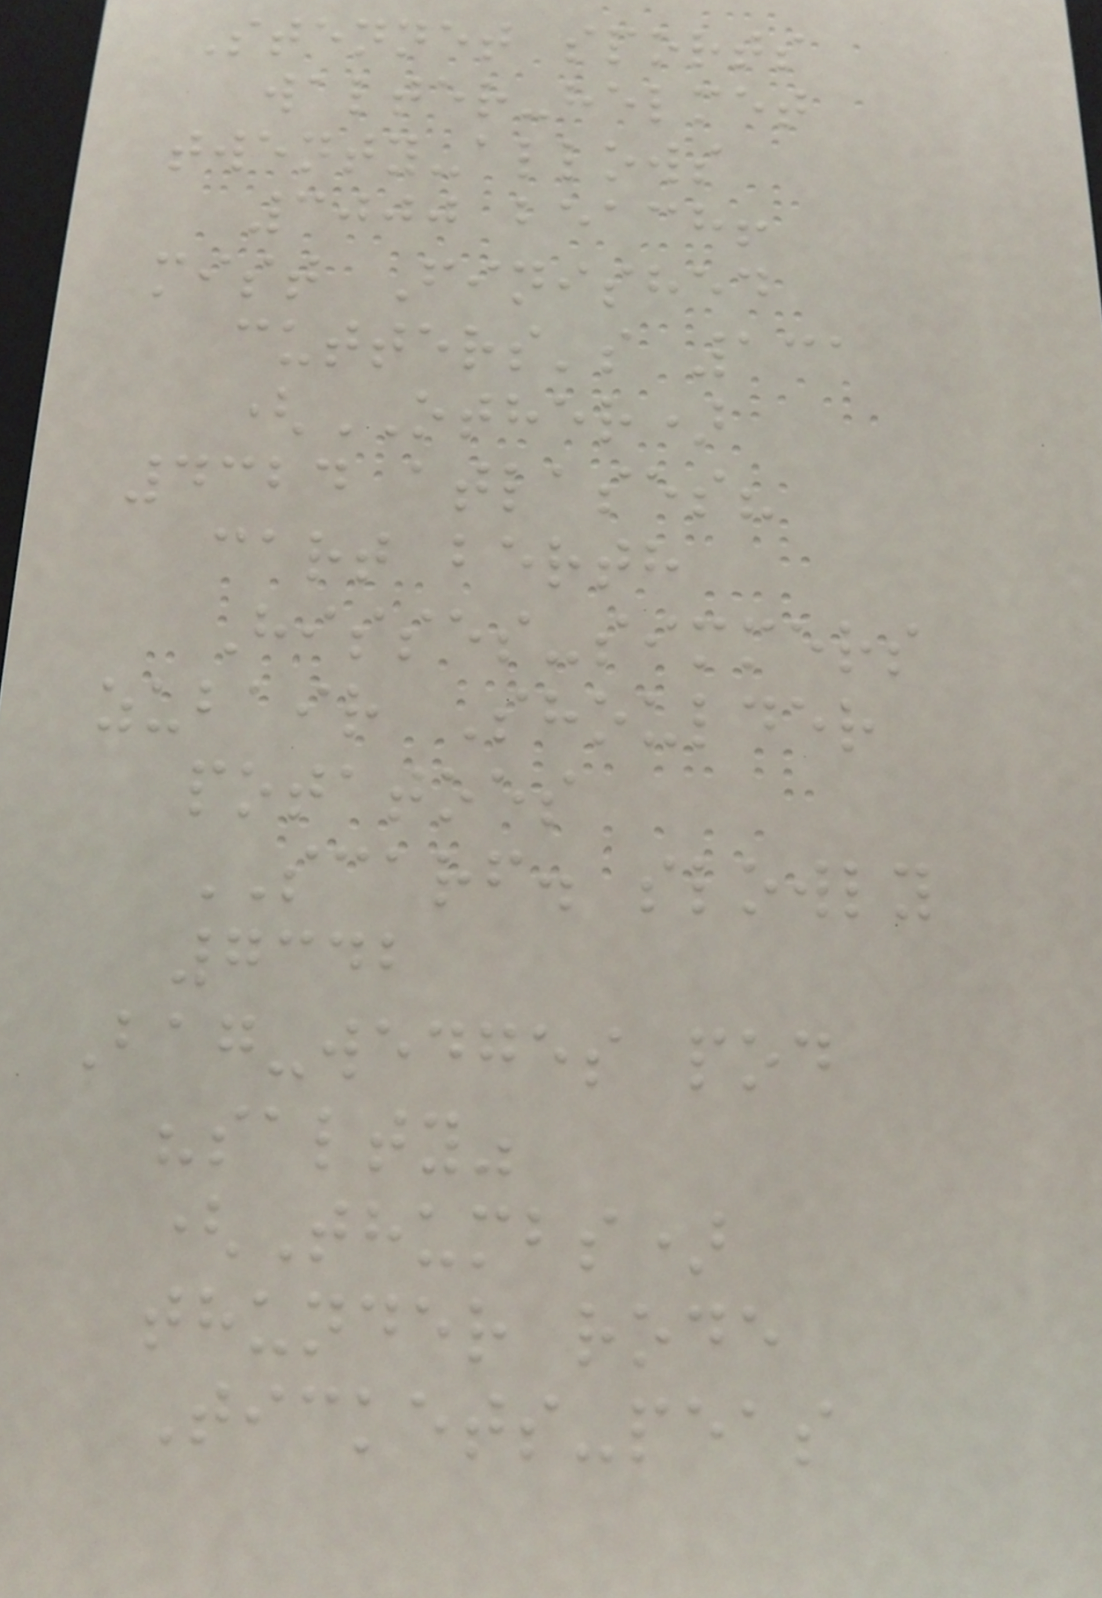Stennet sports
walter-helmet
twenty-allows
3000 beach!
mist Finished
cutters's 131
(OTHER)
4324 atlases?
cart berth
Hisses-simmers
zubair Shoulder
potatoes
SCARF. slowly
7342
Bag-wedges pod
"salty"
(Thumbs)
thunder rode
Tickets-peas
